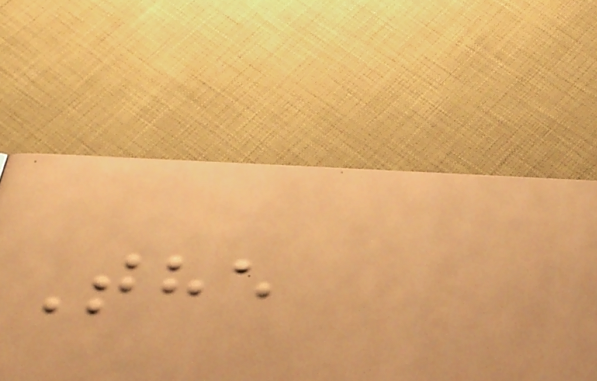The
